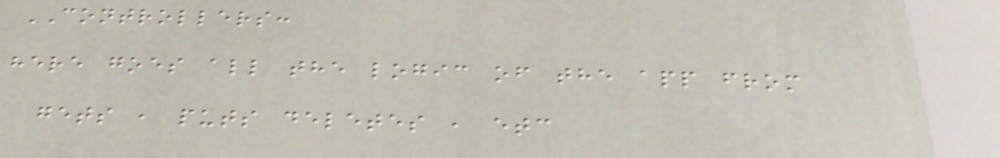CONTROLLERS:
here goes all the logic of the app from
gets , puts deletes , etc
